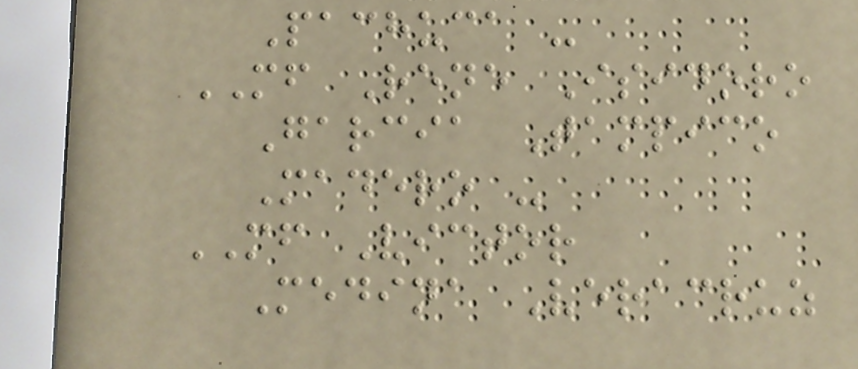Pachuca -
MF Rene Isidoro
Garcia Tampico
Madero -
MF Victor
Medina Veracruz
